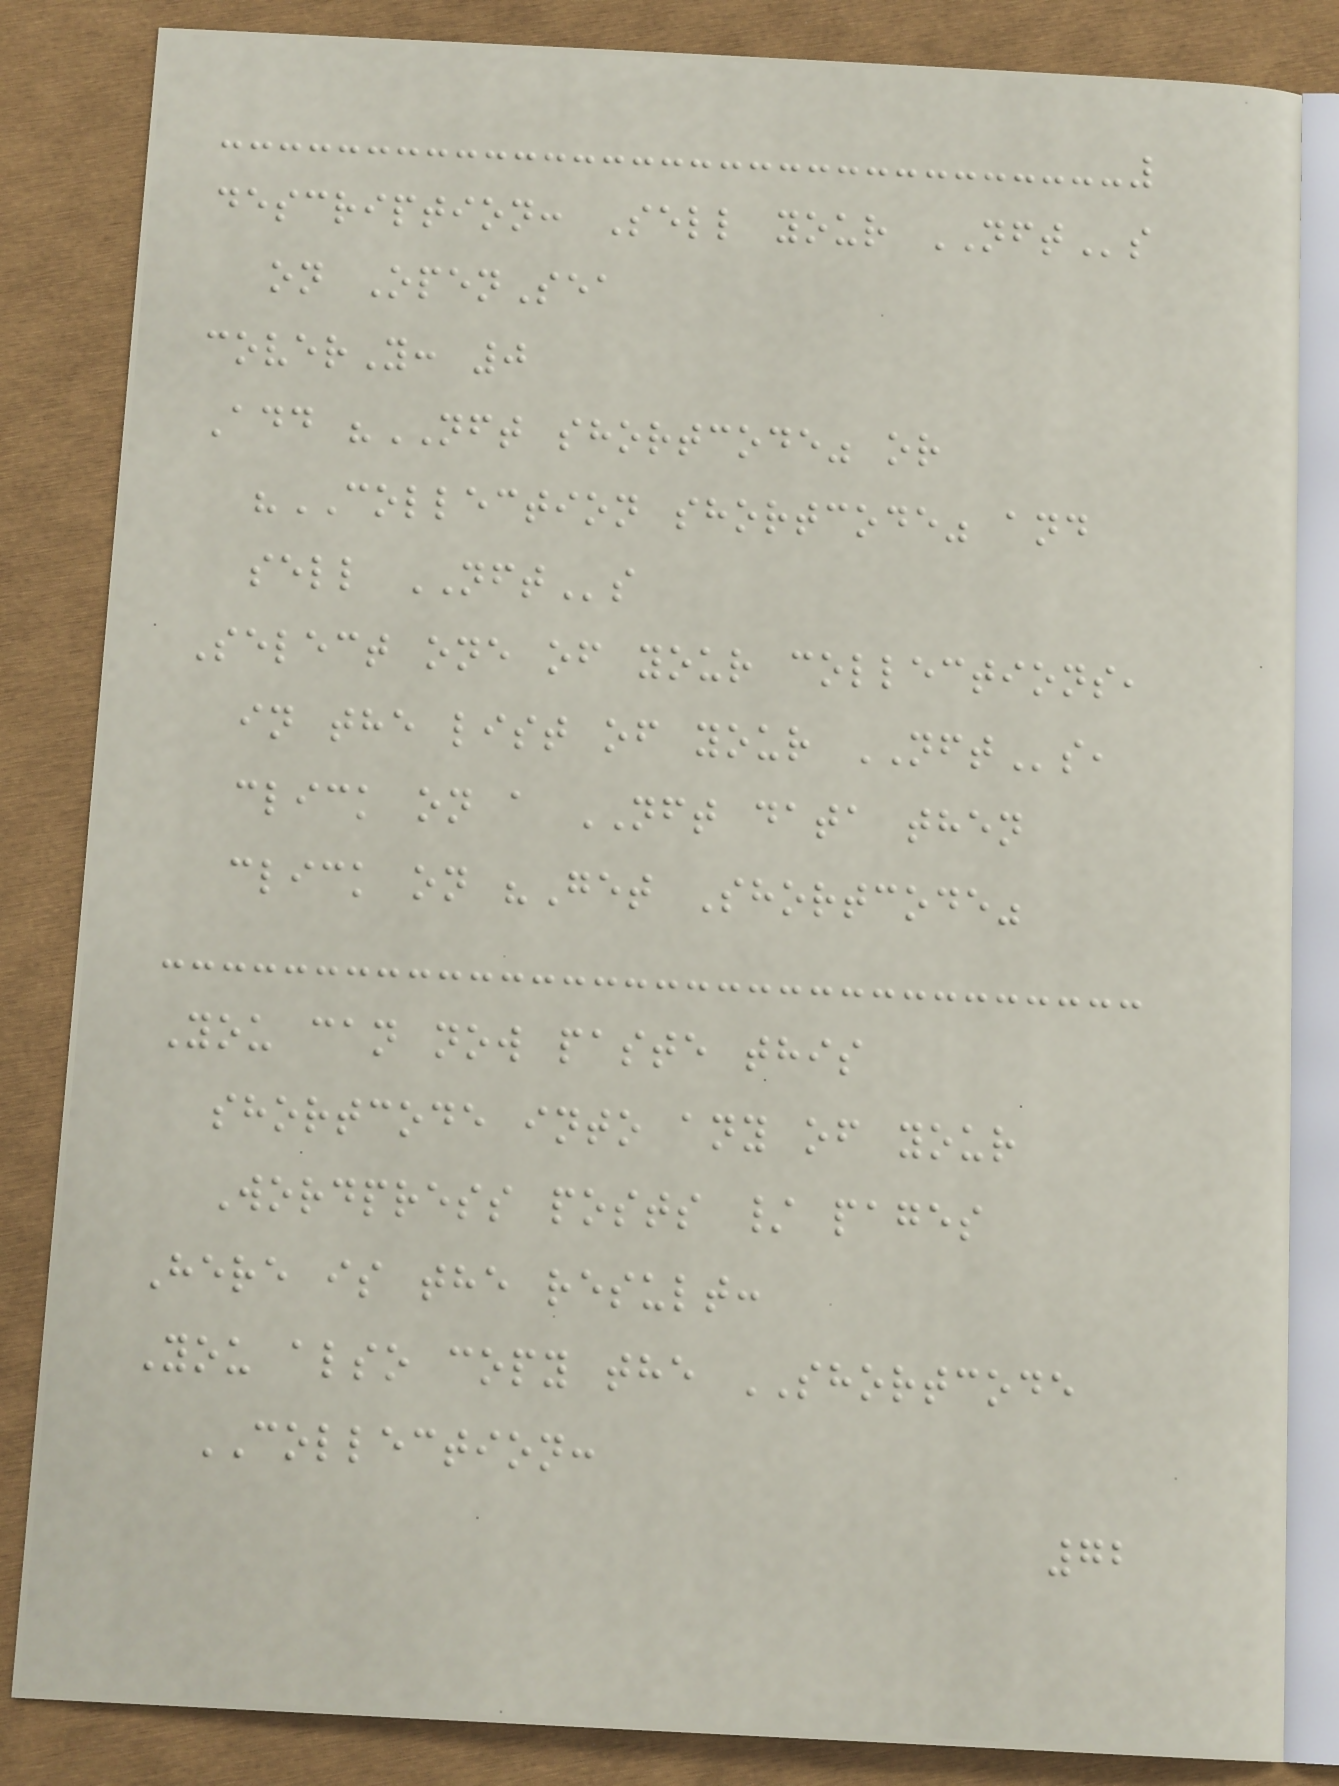description: Sell your NFTs
on OpenSea
coverY: 0
Add "NFT shortcode" or
"COLLECTION shortcode" and
sell NFTs
Select one of your collections,
in the list of your NFTs,
click on a NFT data then
click on "Get Shortcode"
You can now paste this
shortcode into any of your
Wordpress posts / pages
Here is the result:
You also copy the SHORTCODE
COLLECTION:
72
